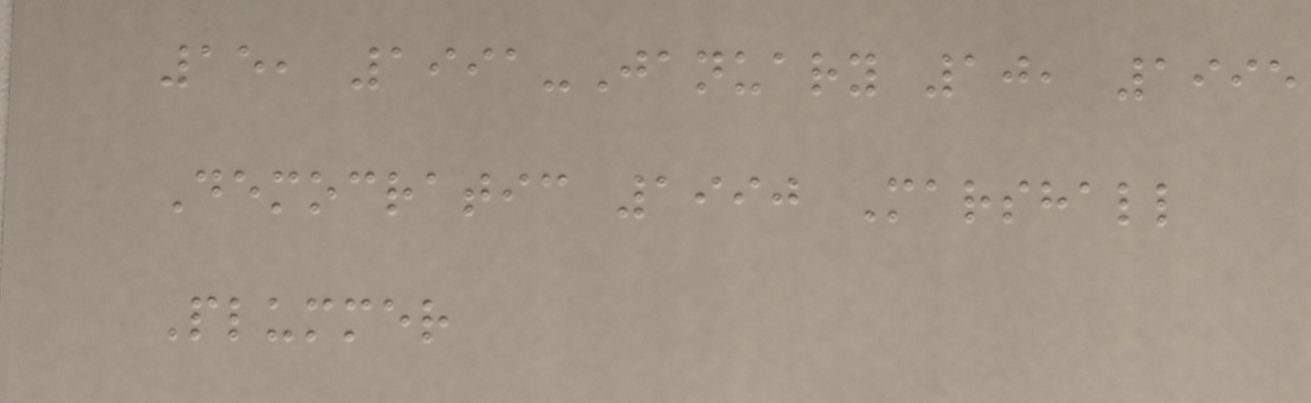15, 1991-January 10, 1995
Democratic 1990 Marshall
Plummer
